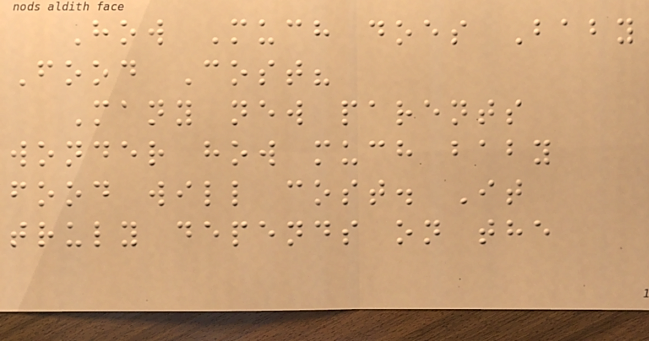How Much does Baby
Food Cost?
Many new parents
wonder how much baby
food will cost. It
truly depends on the
